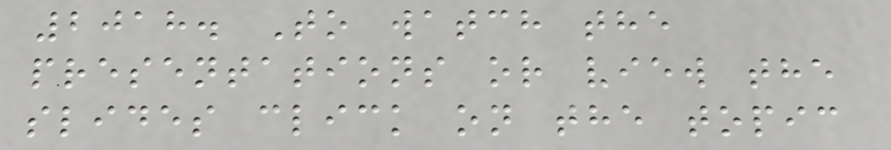2018. To watch the
presentations or view the
slides click on the topic
